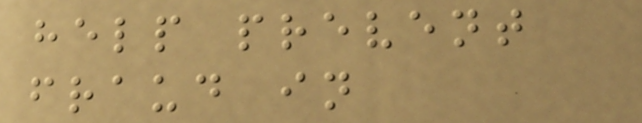help prevent
fraud in
